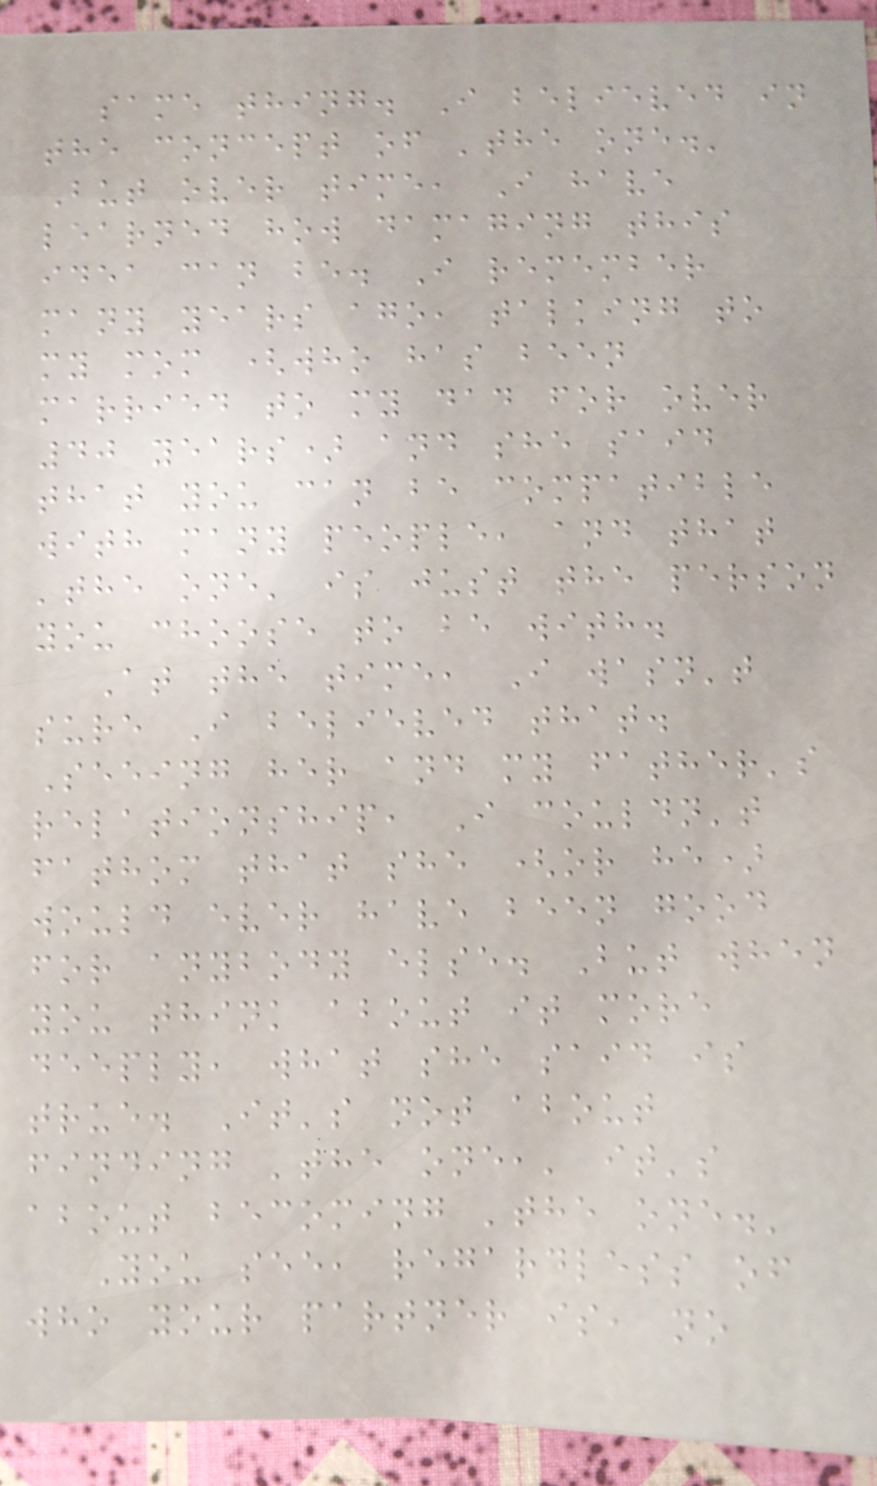same thing. I believed in
the concept of 'the one.'
But over time, I have
learned how damaging this
idea can be. I remember
many years ago, talking to
my mom (who has been
married to my dad for over
40 years) and she said
that you can be compatible
with many people, and that
'the one' is just the person
you choose to be with.
At the time, I wasn't
sure I believed that.
Seeing her and my father's
relationship, I couldn't
fathom that she (or he)
would ever have been good
for anybody else. But when
you think about it more
deeply, what she said is
true. It's not about
finding 'the one,' it's
about becoming 'the one.'
You see, regardless of
who your partner is, no
